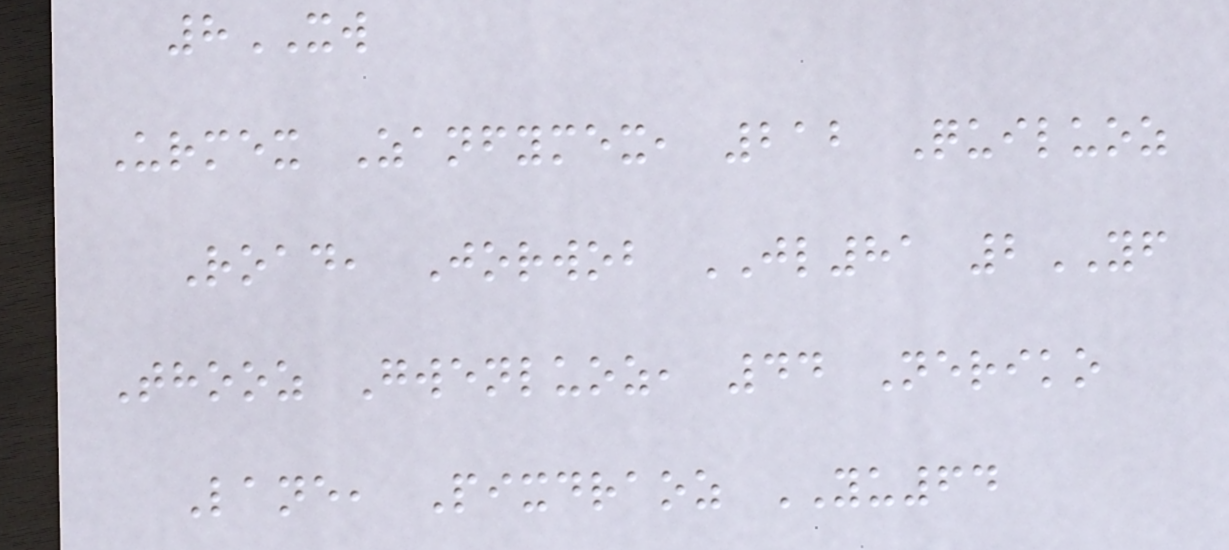8XW
Urmex Zanfymex, 212 Quiluoz
Road, Jorwob JL81 2YF
Thooz Gwenluoz, 44 Neriko
Lane, Pixdraoz YU64
